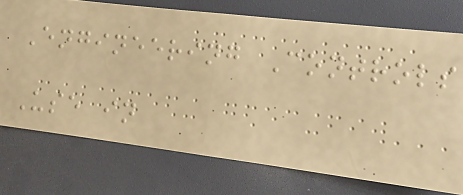Engineering Controls
Use in
